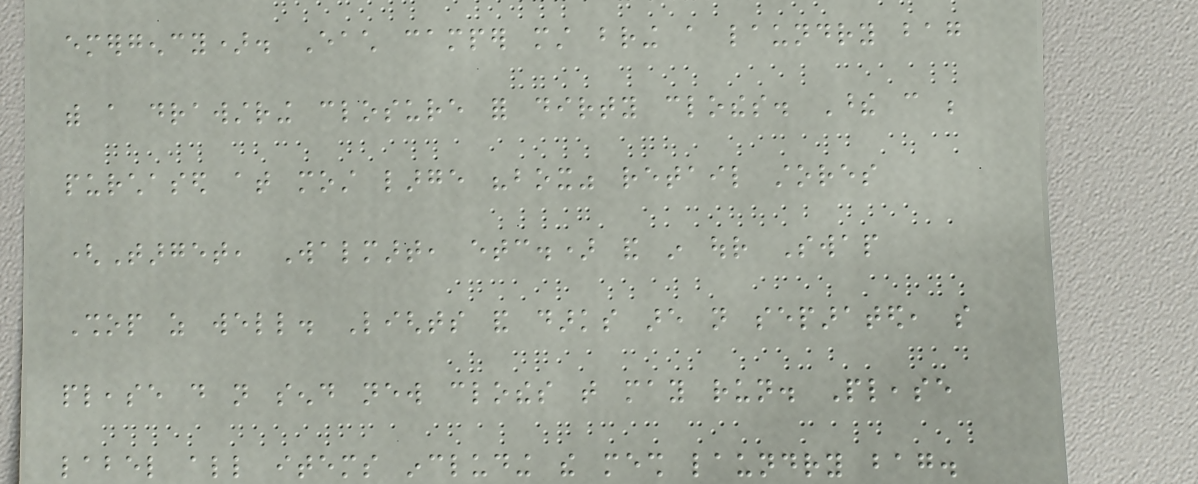emergency). Each camper must bring a laundry bag
with a drawstring closure for dirty clothes. These can be
purchased at most large "box" retail stores
(Target, Walmart, etc.) and in our Swap
Shop as well. Lights and darks are not separated, so
please do not send new clothes that may run. Please
label all items including the mesh laundry bag.
